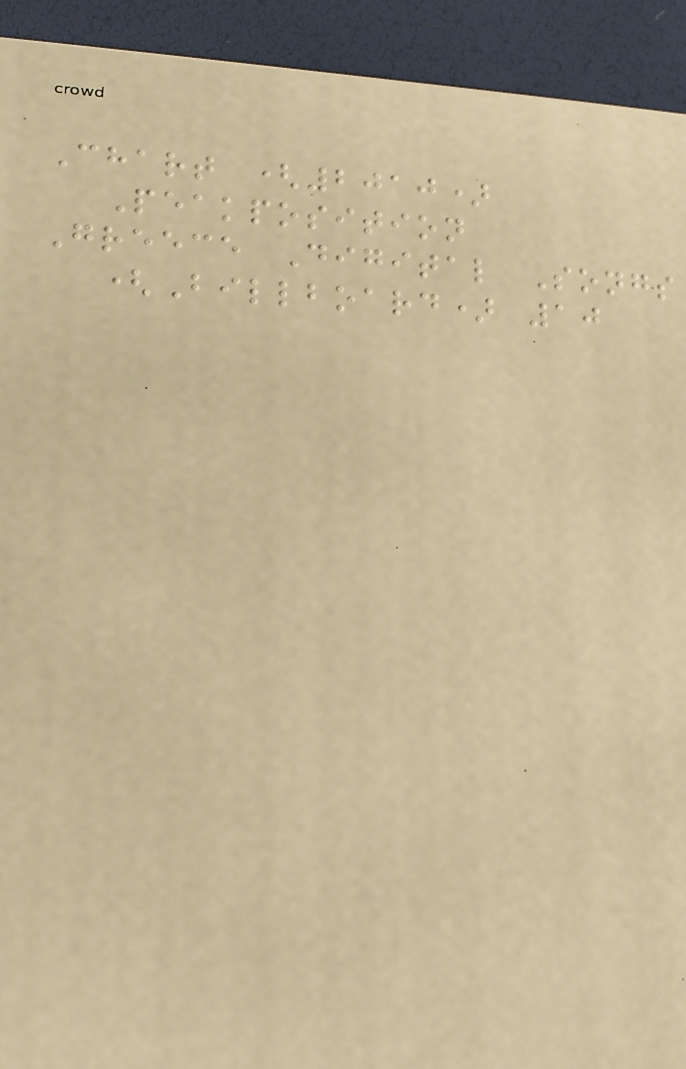Chart (2010)
Peakposition
Greece Digital Songs
(Billboard) 10
